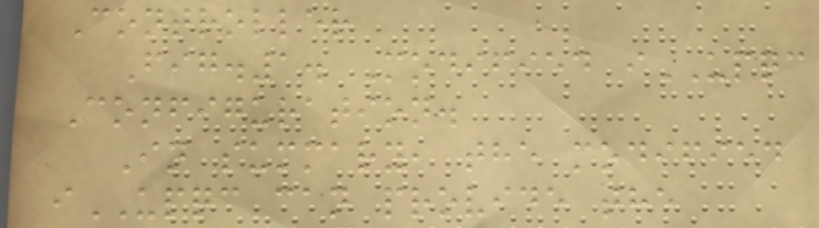Controller
Fig.1. Modified iUPQC
Configuration.
In summary, the modified
iUPQC can provide the
